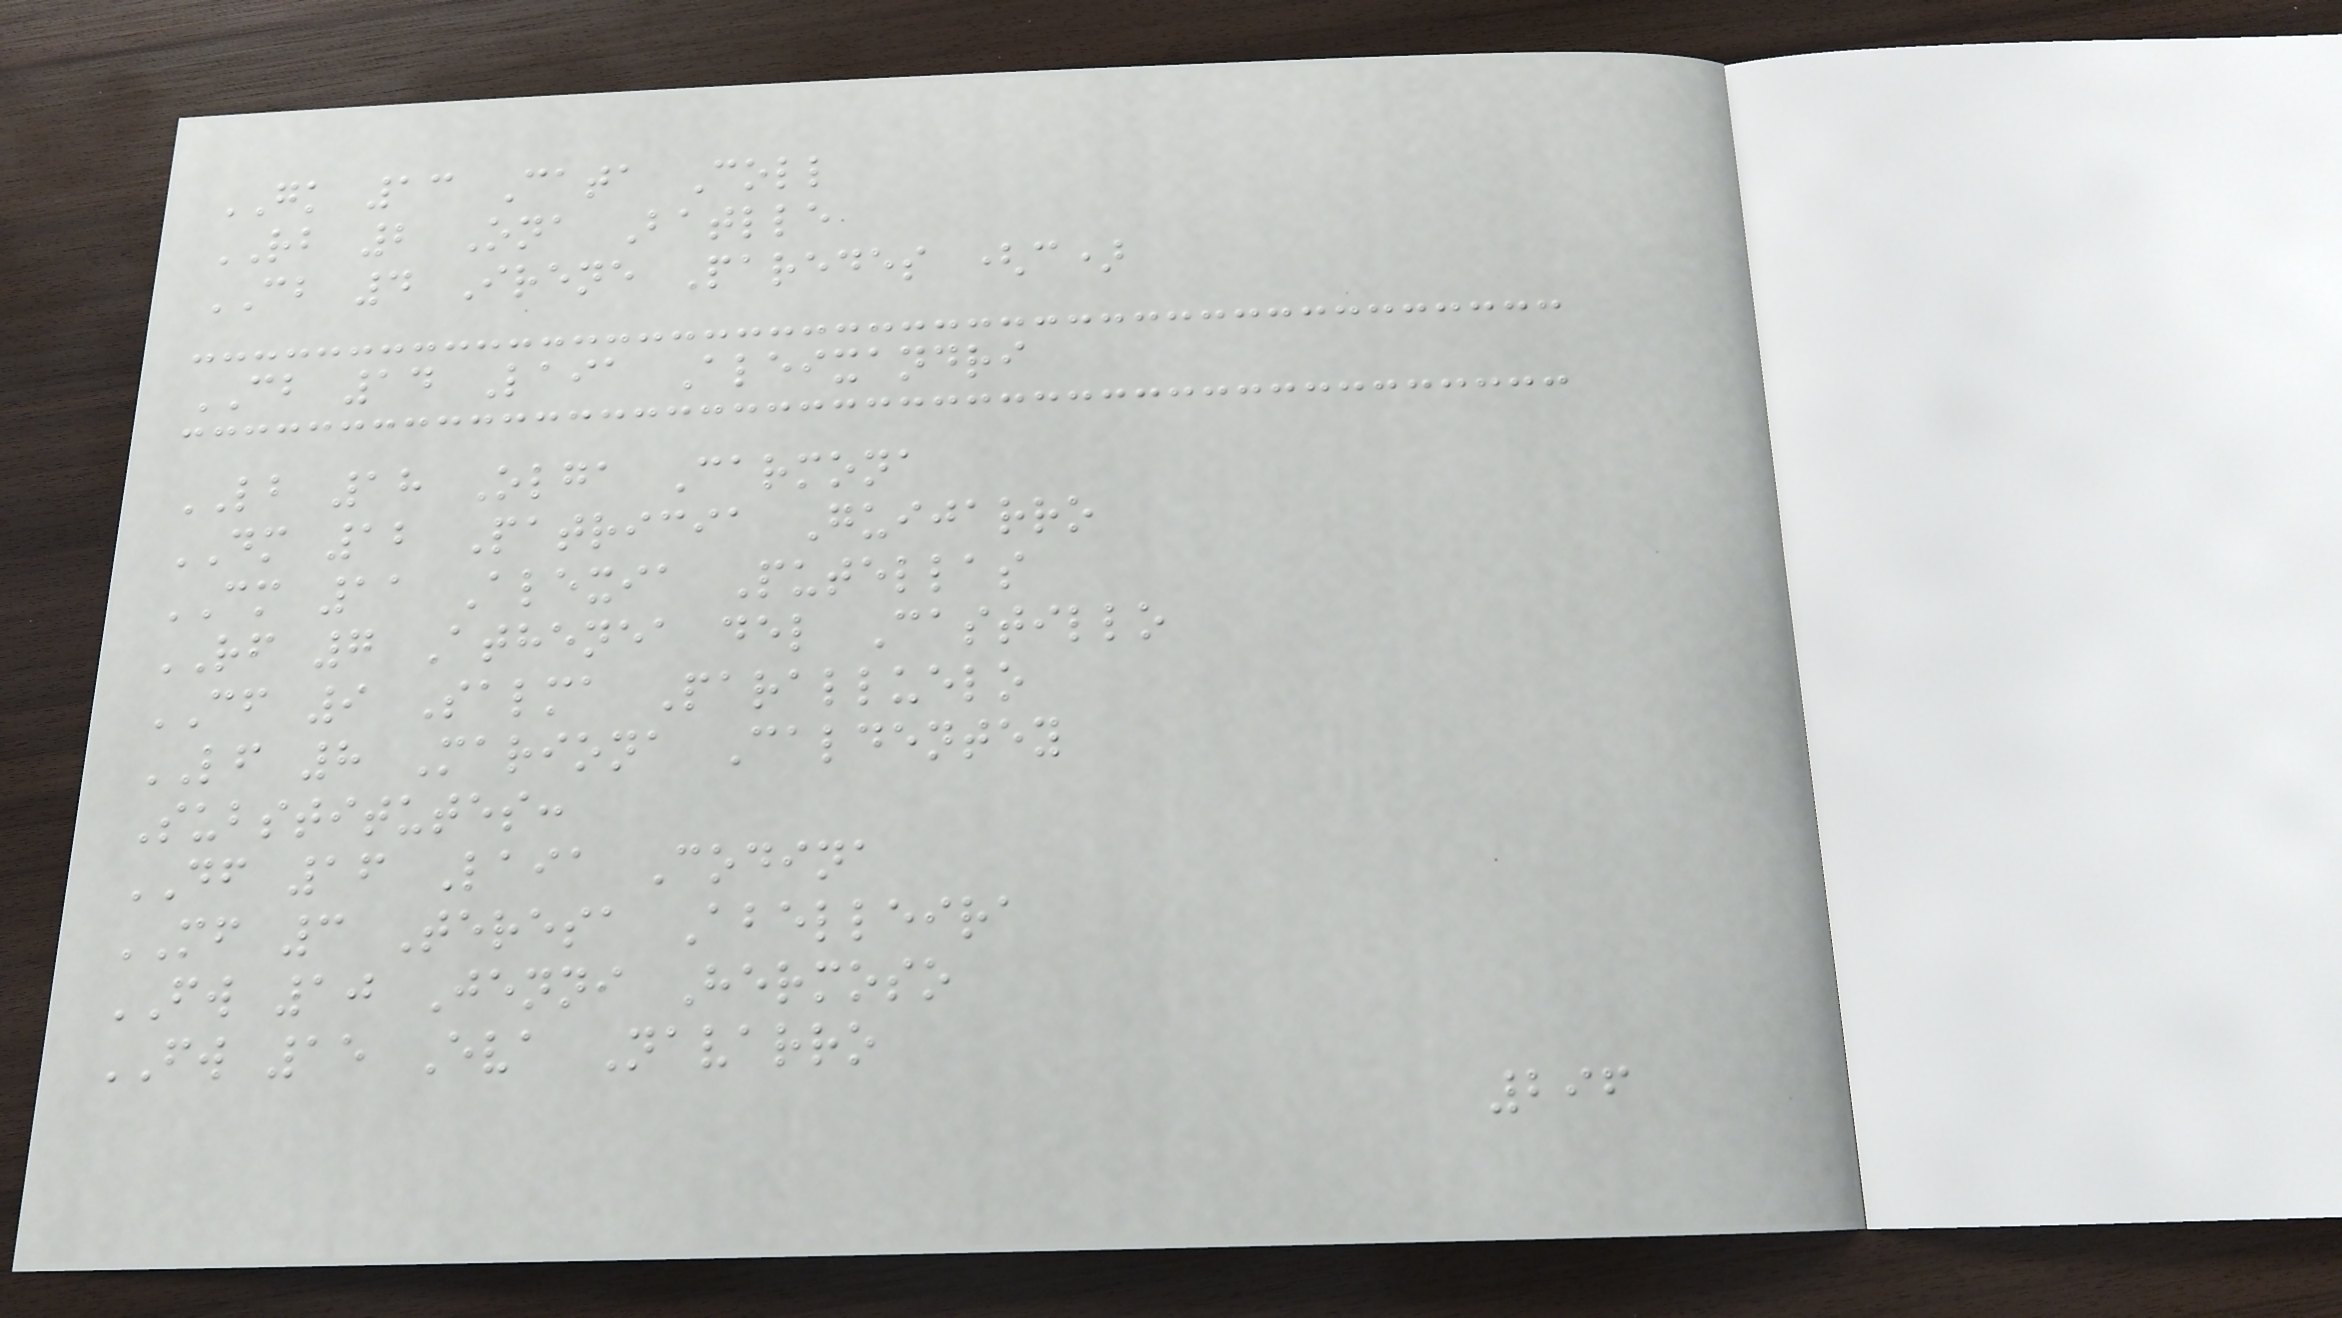GK 13 Cata Coll
RB 2 Ona Batlle
CB 4 Irene Paredes (c)
CB 14 Laia Aleixandri
LB 18 Olga Carmona
DM 12 Patricia Guijarro
CM 11 Alexia Putellas
RF 7 Athenea del Castillo
CF 9 Salma Paralluelo
LF 8 Mariona Caldentey
Substitutes:
DF 16 Laia Codina
MF 3 Teresa Abelleira
FW 10 Jenni Hermoso
FW 15 Eva Navarro
296
